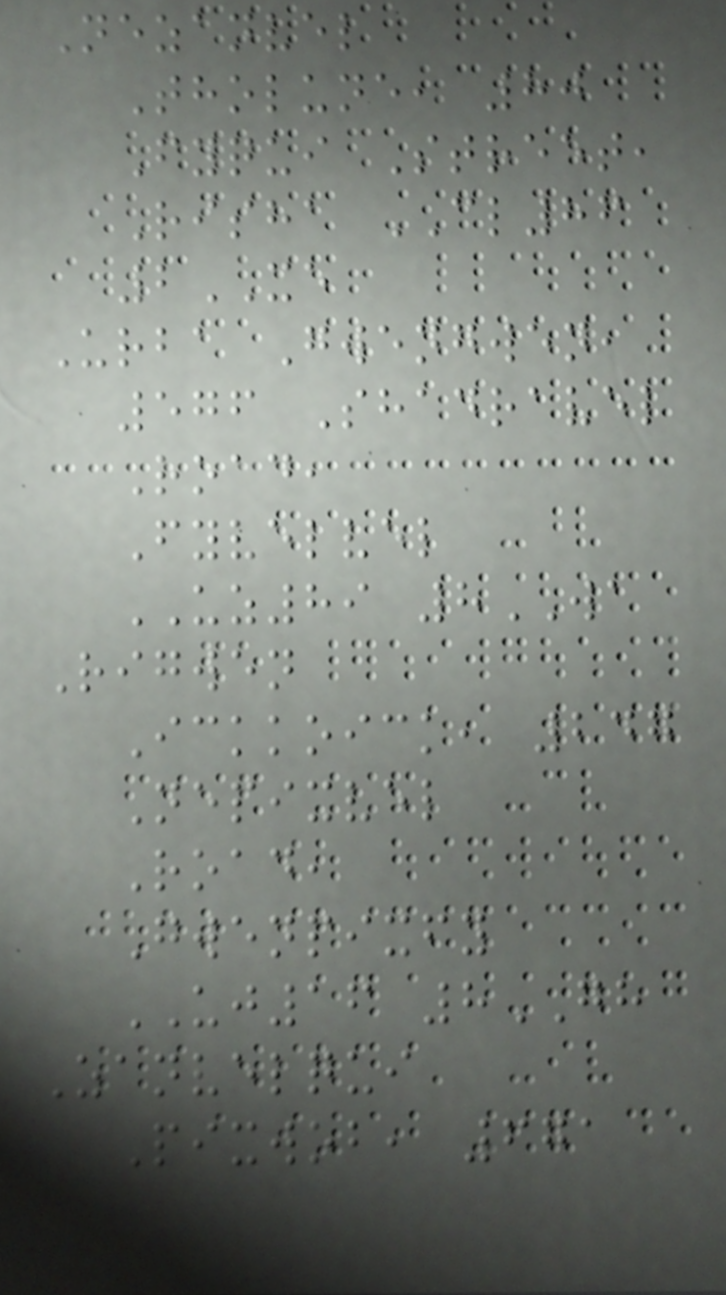Nezanvel
Tholune, 80
Fyqui Street,
Risha CL86
2XE
Urba Gwengwen,
576 Shadravel
Road,
Fyvelvel
UZ89 8WA
Rigwen
Ickkoick, 247
Nepixvel
Road,
Gwenpixfy
UJ16 8GH
Zanvelqui
Pixwob, 671
